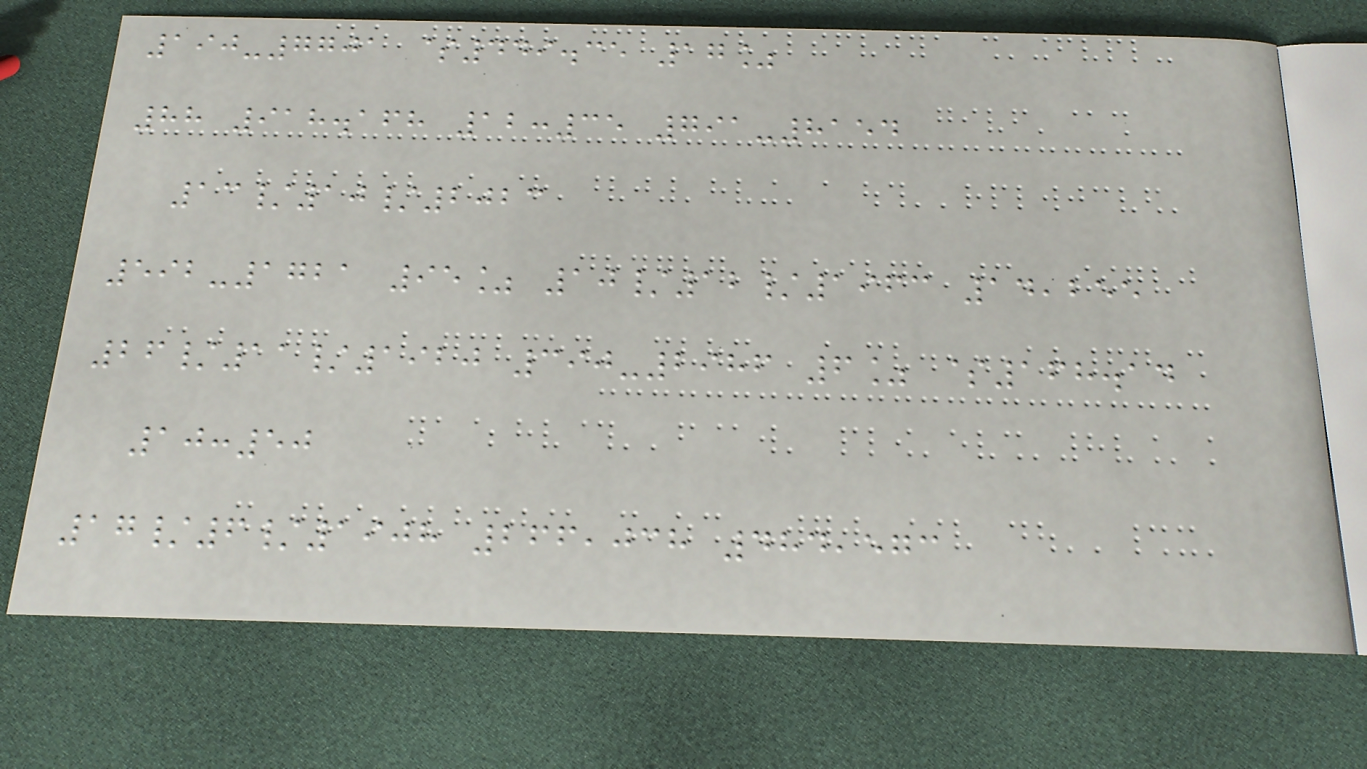190-7701 $449.35 17%
88 918.168 12:35 791-8154
13/10/2023
592-1721 95% 10/12/1963 14,255
26/11/1920 390-2986 6% $168.14
10:50
17/6/1908 266,038 484,573
